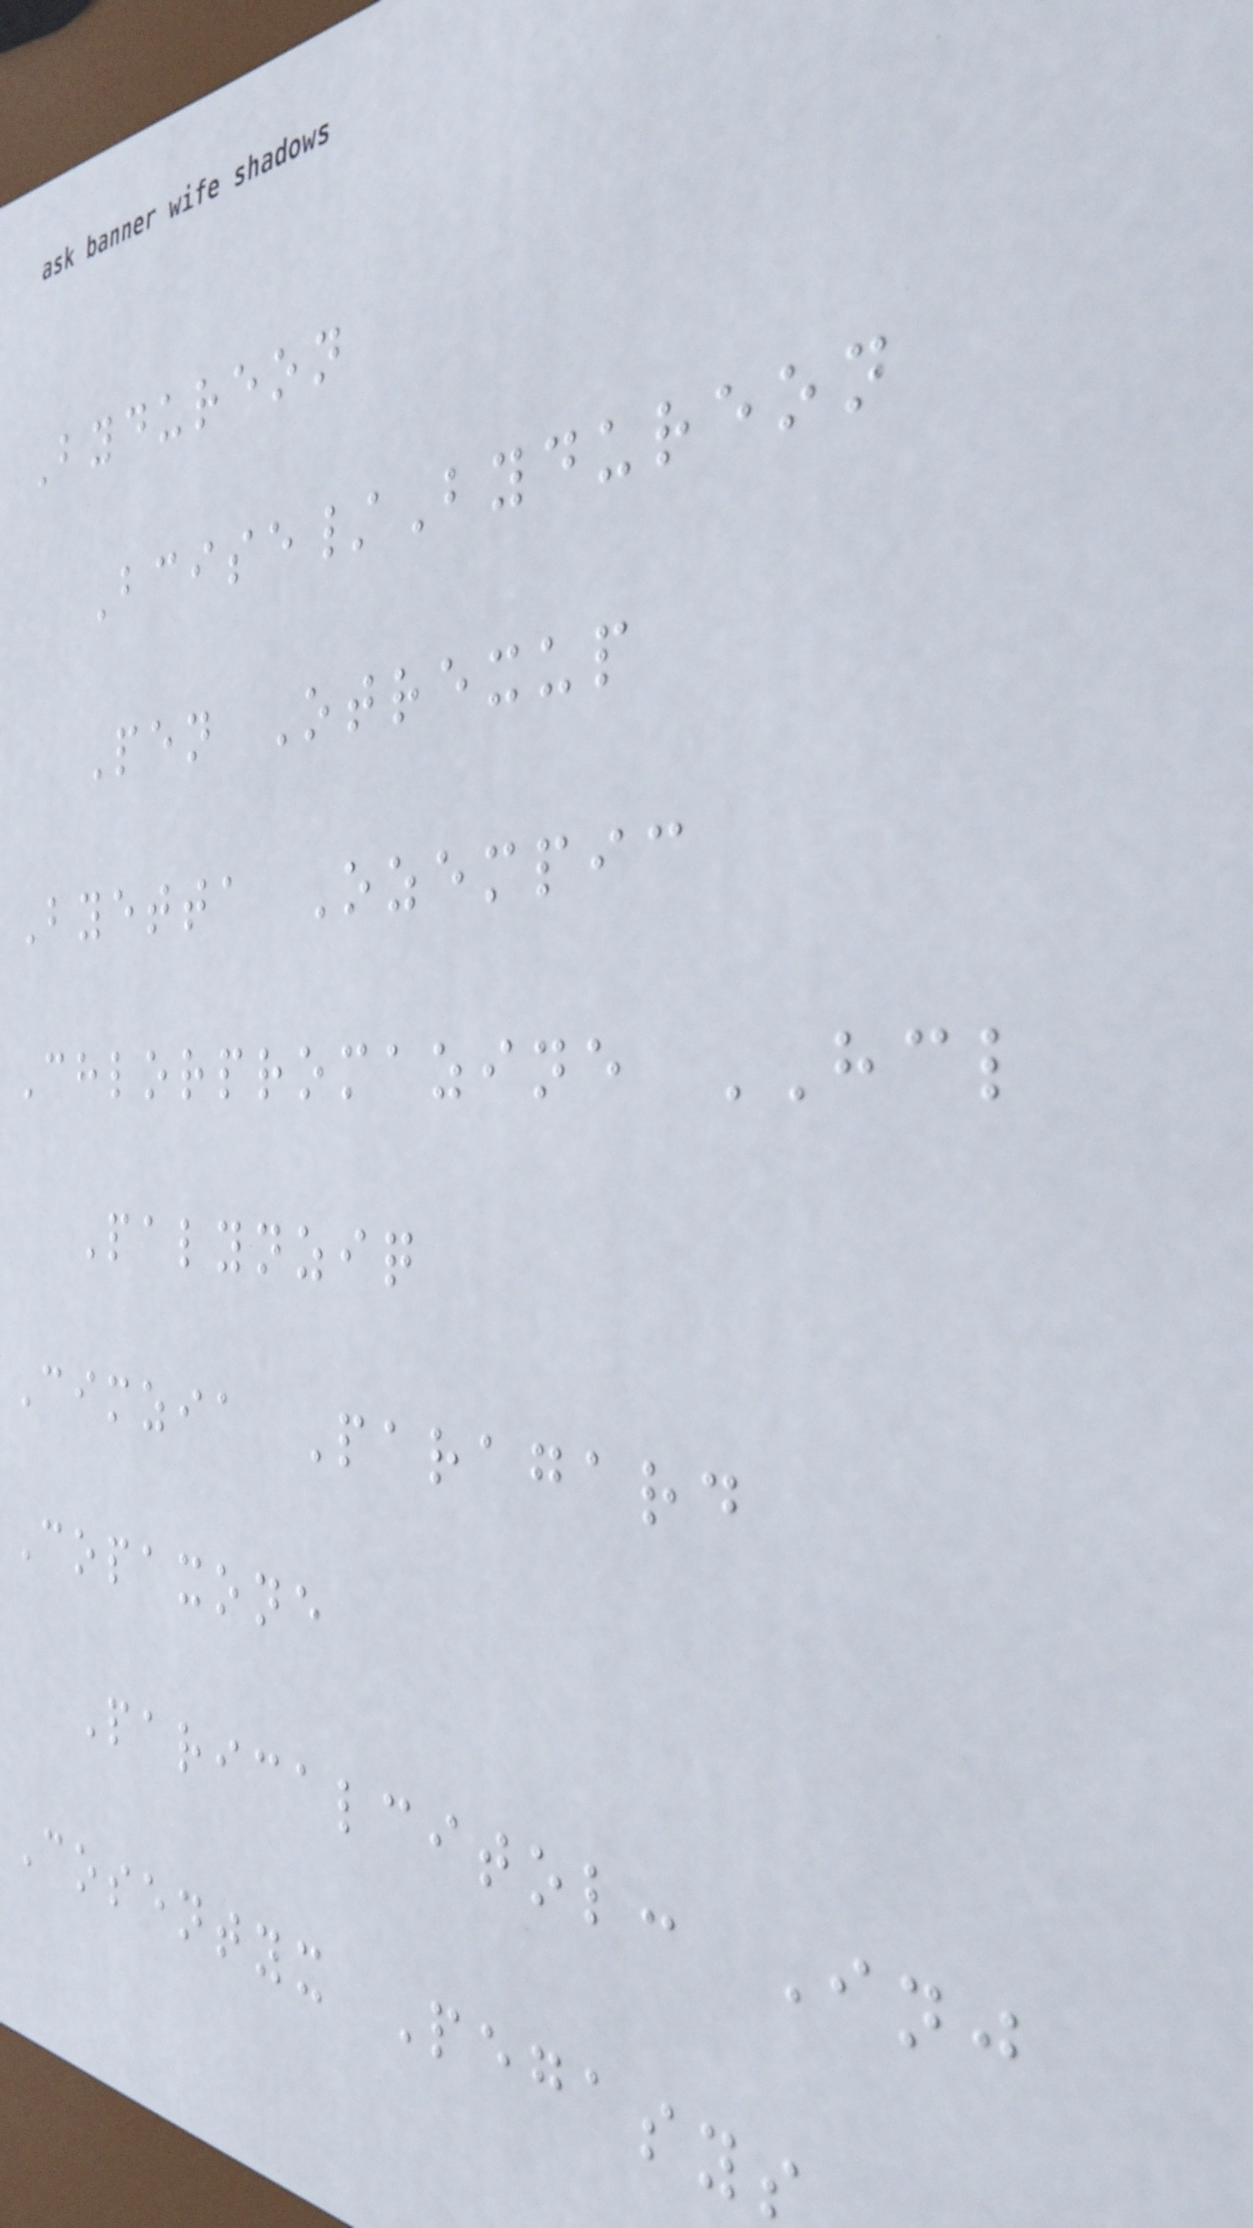Bydureon
Bcise/Bydureon
Pen Otrexup
Byetta Ozempic
Chlorpromazine HCL
Palynziq
Cimzia Paragard
Copaxone
Paricalcitol: Inj
Cosentyx Pegasy
